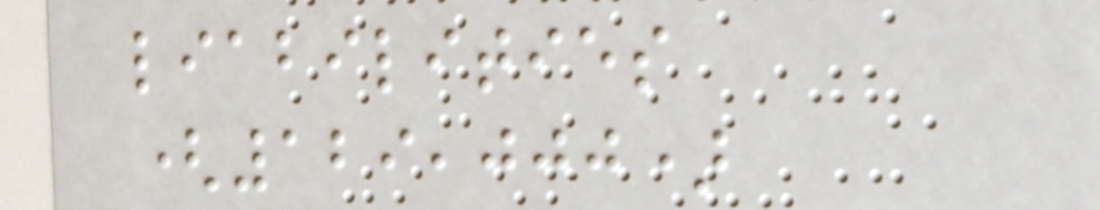liabilities
(129,000)
